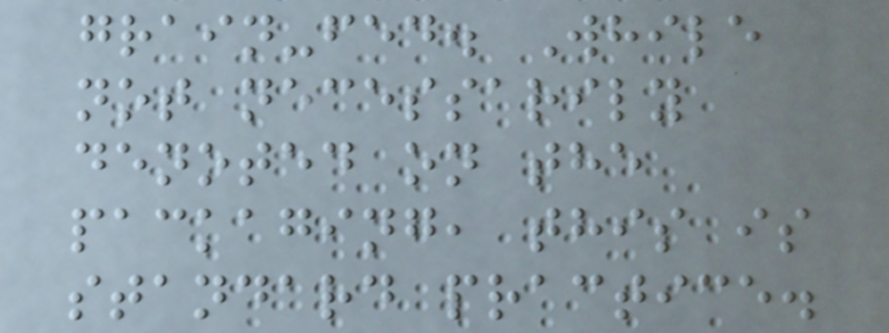grain-fed. While
not necessarily
denoted on the
packaging, this is
standard practice.
